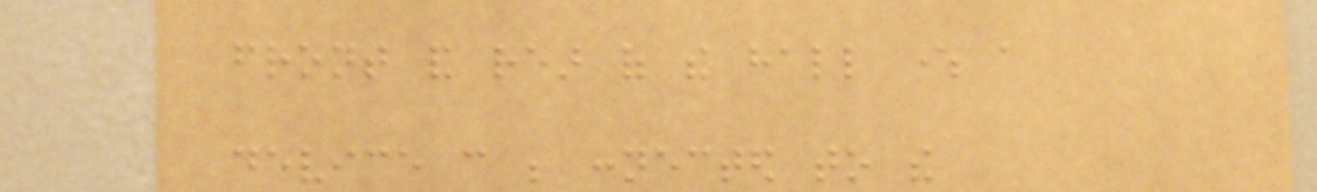front and rear of the hall where a
device can be connected to the
